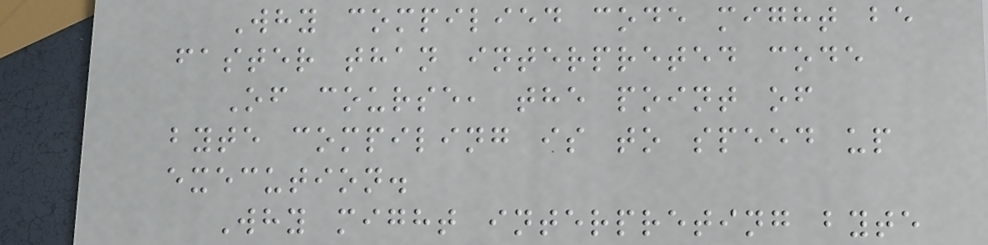Why compilied code might be
faster than interpreted code
Of course, the point of
byte compiling is to speed up
execution.
Why might interpreting byte
